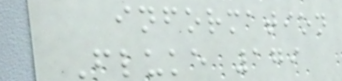information
Fluke 179
